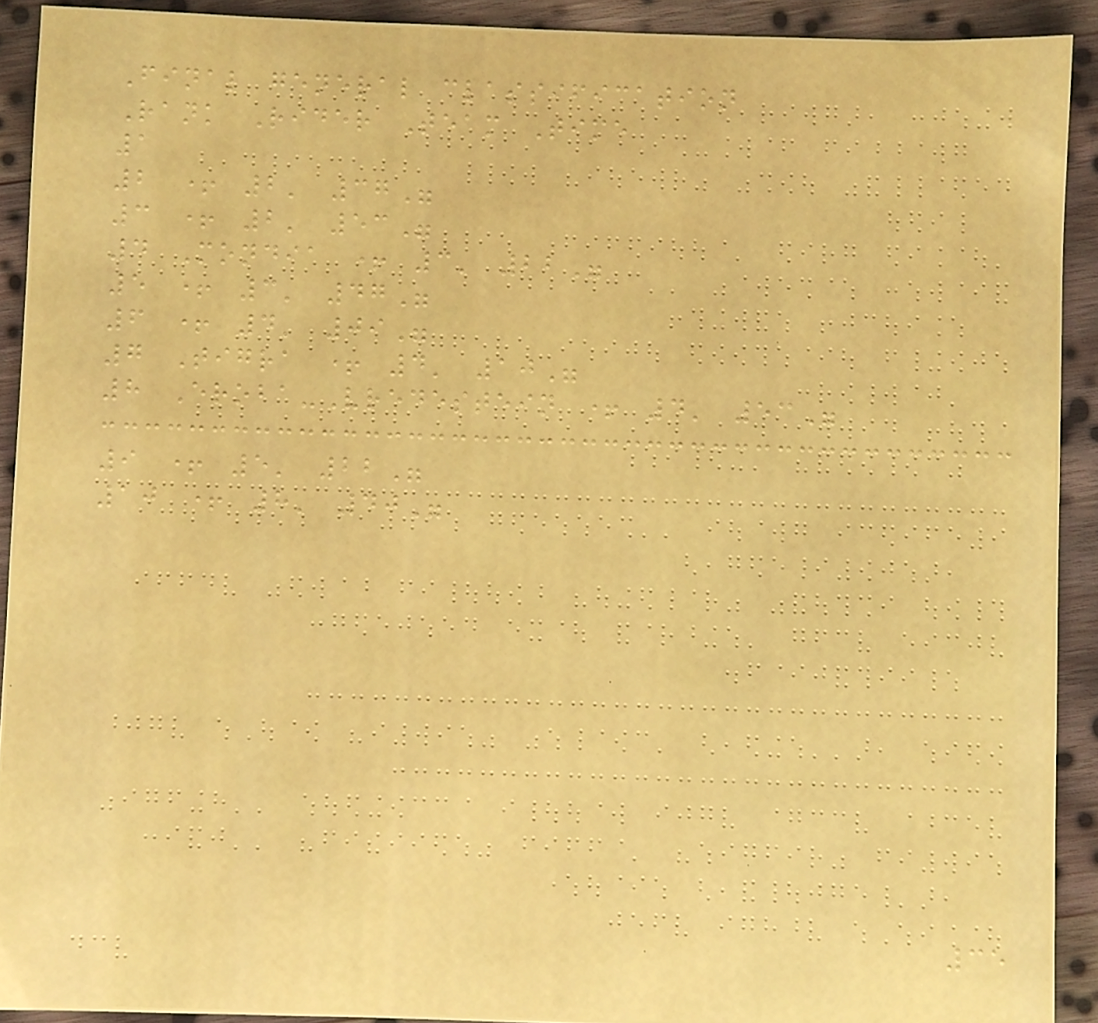Final general classification
Rank Rider Team Time
1
2 + 2' 37"
3 + 2' 53"
4 Mondia + 3' 22"
5 + 3' 47"
6 + 4' 09"
7 Tigra + 4' 10"
8 Eroba-Vredestein + 4' 53"
9 + 5' 22"
10 + 8' 40"
35
